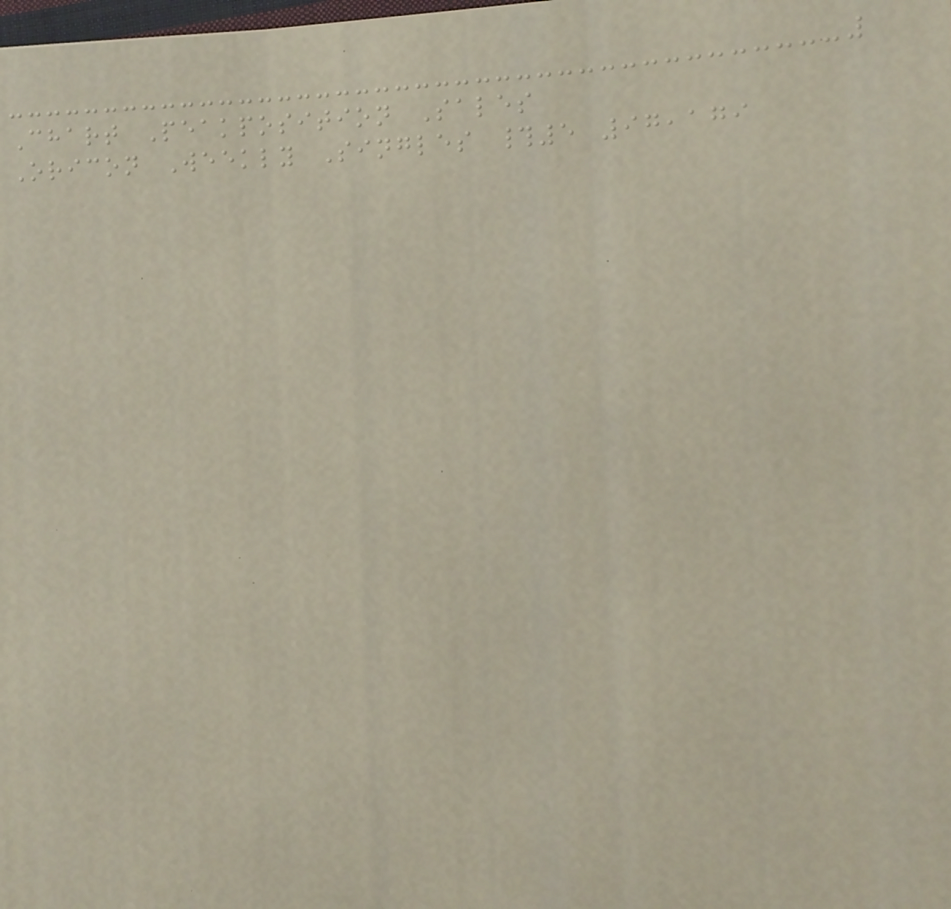Chart Peakposition Sales
Oricon Weekly Singles #5 97,179
